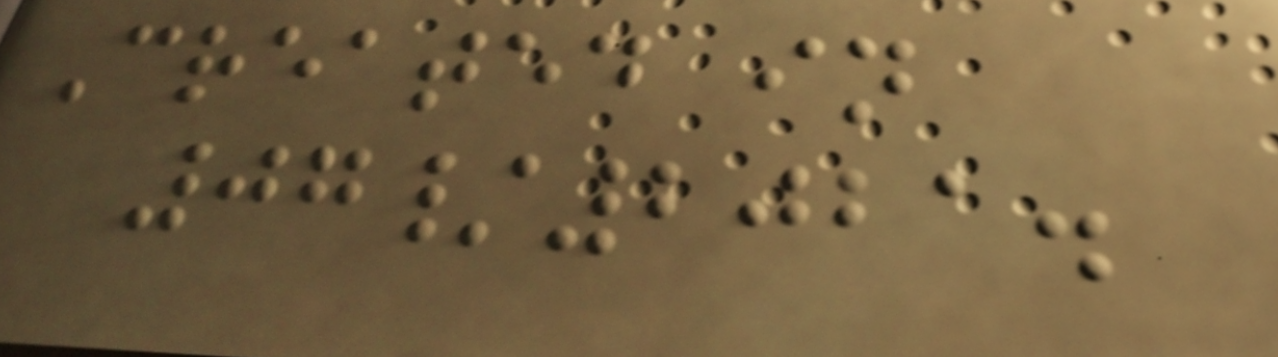Created in
07/2021.
